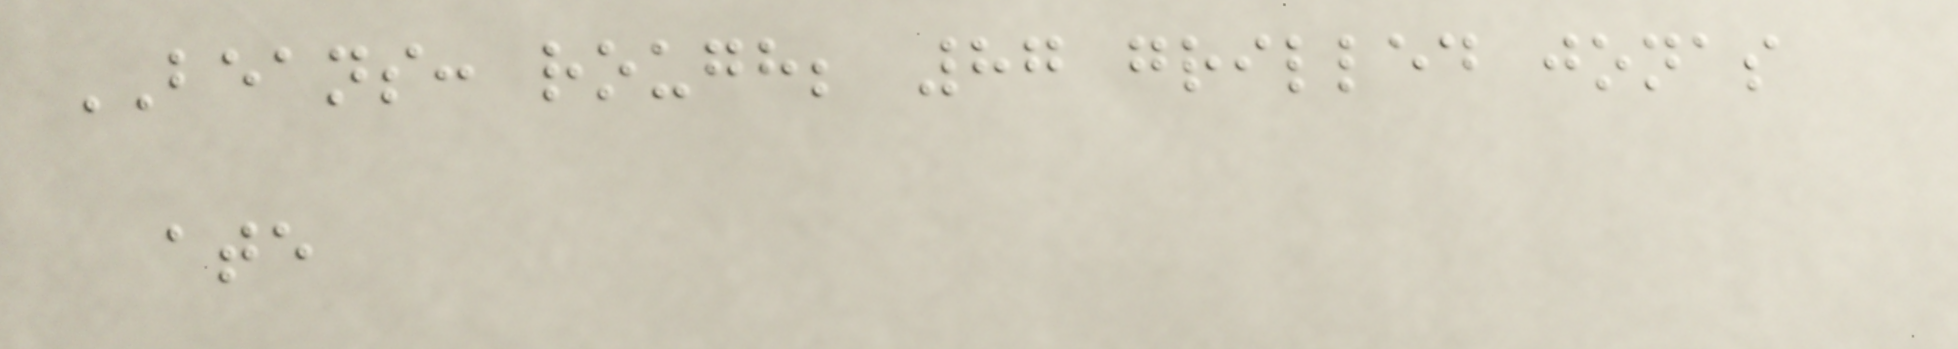BEANS: rough; 87 grilled jonas
ate
